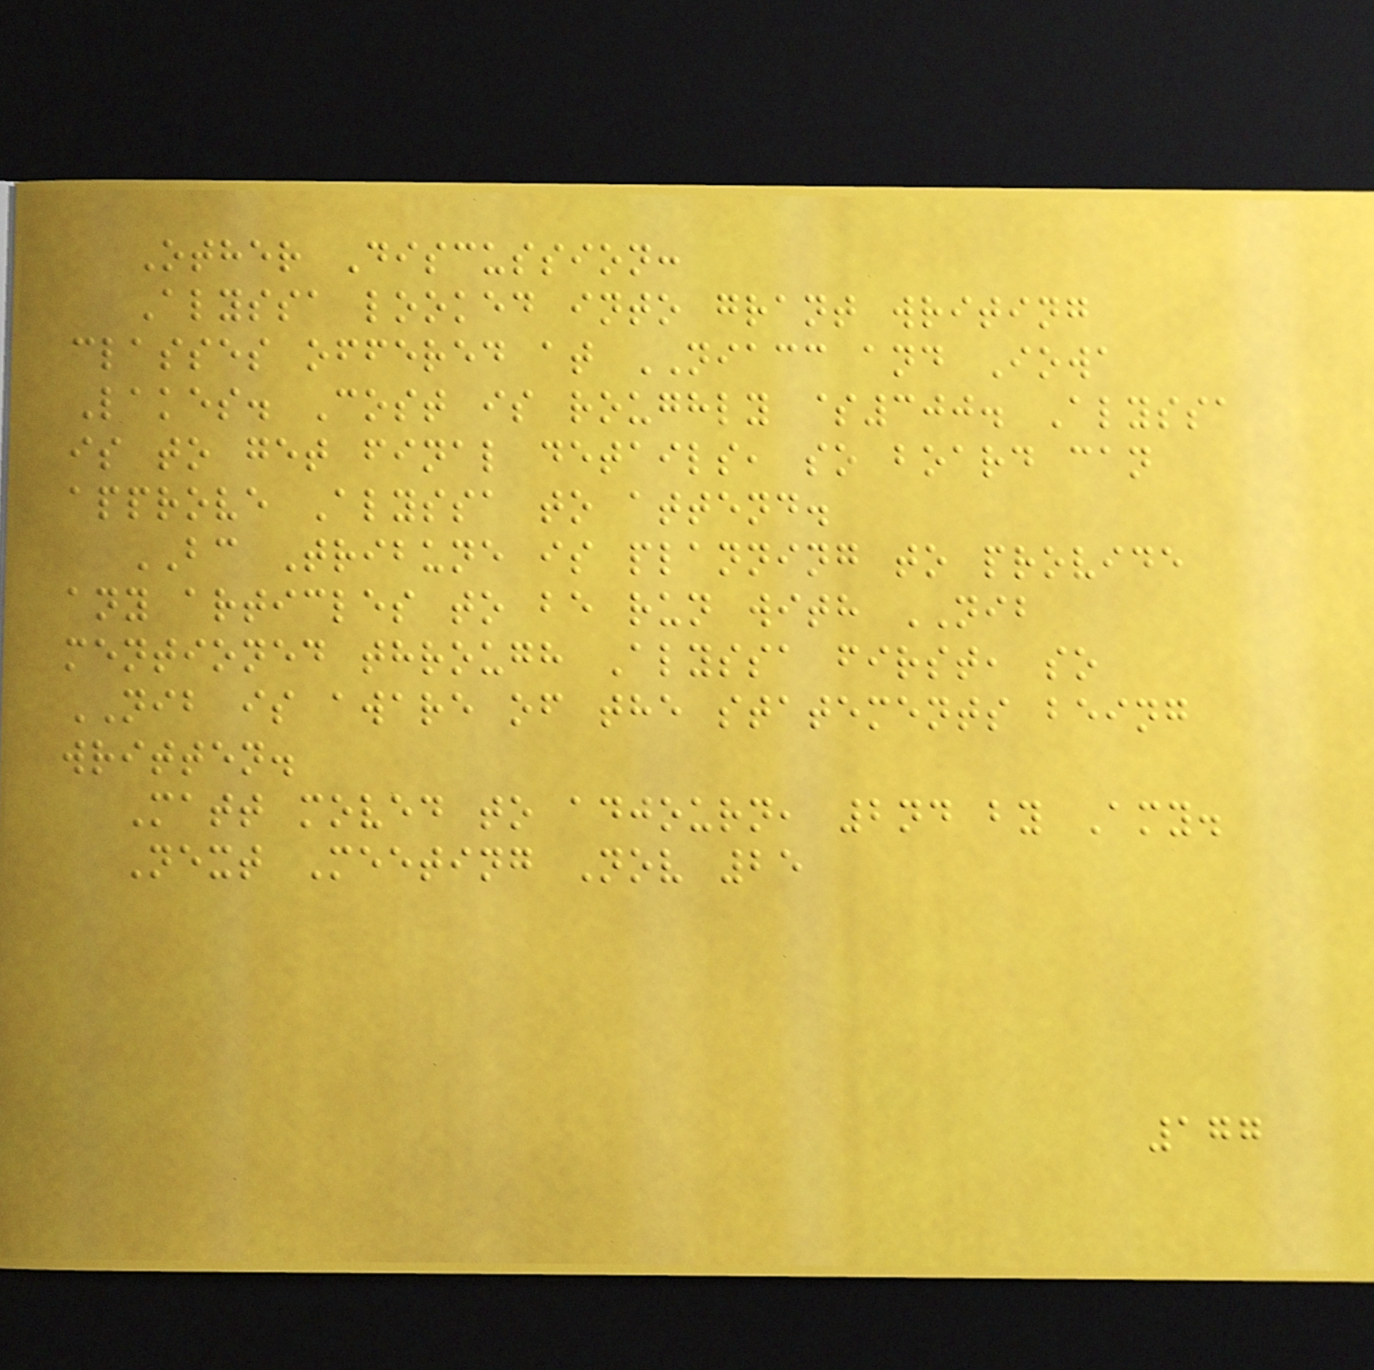Other Discussion:
Alyssa looked into grant writing
classes offered at NIACC and Iowa
Lakes. Cost is roughly $300. Alyssa
is to get final details, so board can
approve Alyssa to attend.
BC Tribune is planning to provide
any articles to be run with NIB
mentioned through Alyssa first, so
NIB is aware of the statements being
written.
Matt moved to adjourn, 2nd by Amy.
Next Meeting Nov 25
177
